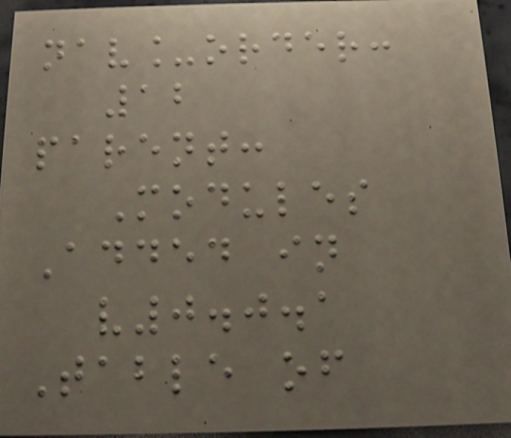nav_order:
12
parent:
Modules
Added in
v0.0.1
Table of
